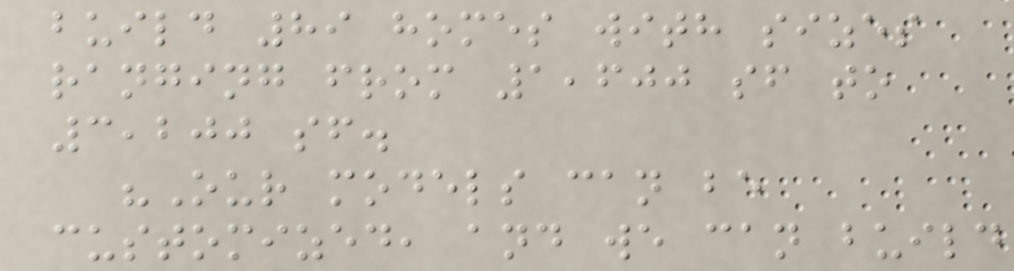build 89 homes with sizes
ranging from 1,600 sf to
3,200 sf.
"Our models can be
customized, and we can build
